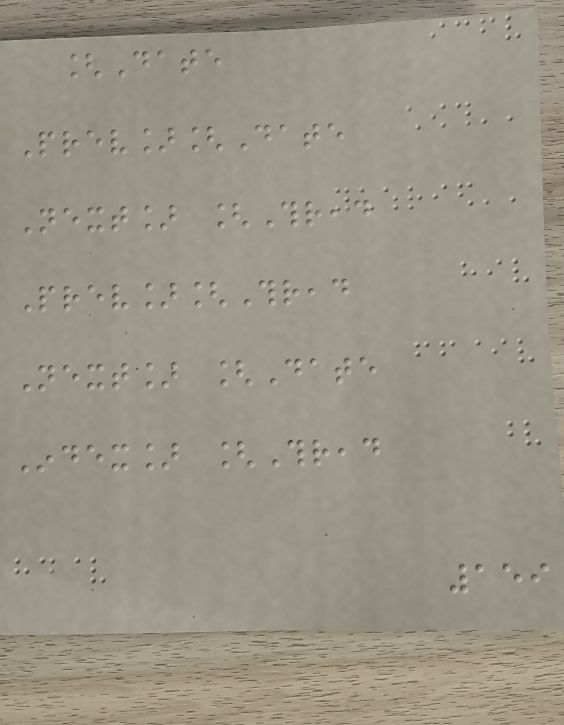[Date
Prev][Date
Next] [Thread
Prev][Thread
Next] [Date
Index] [Thread
159
